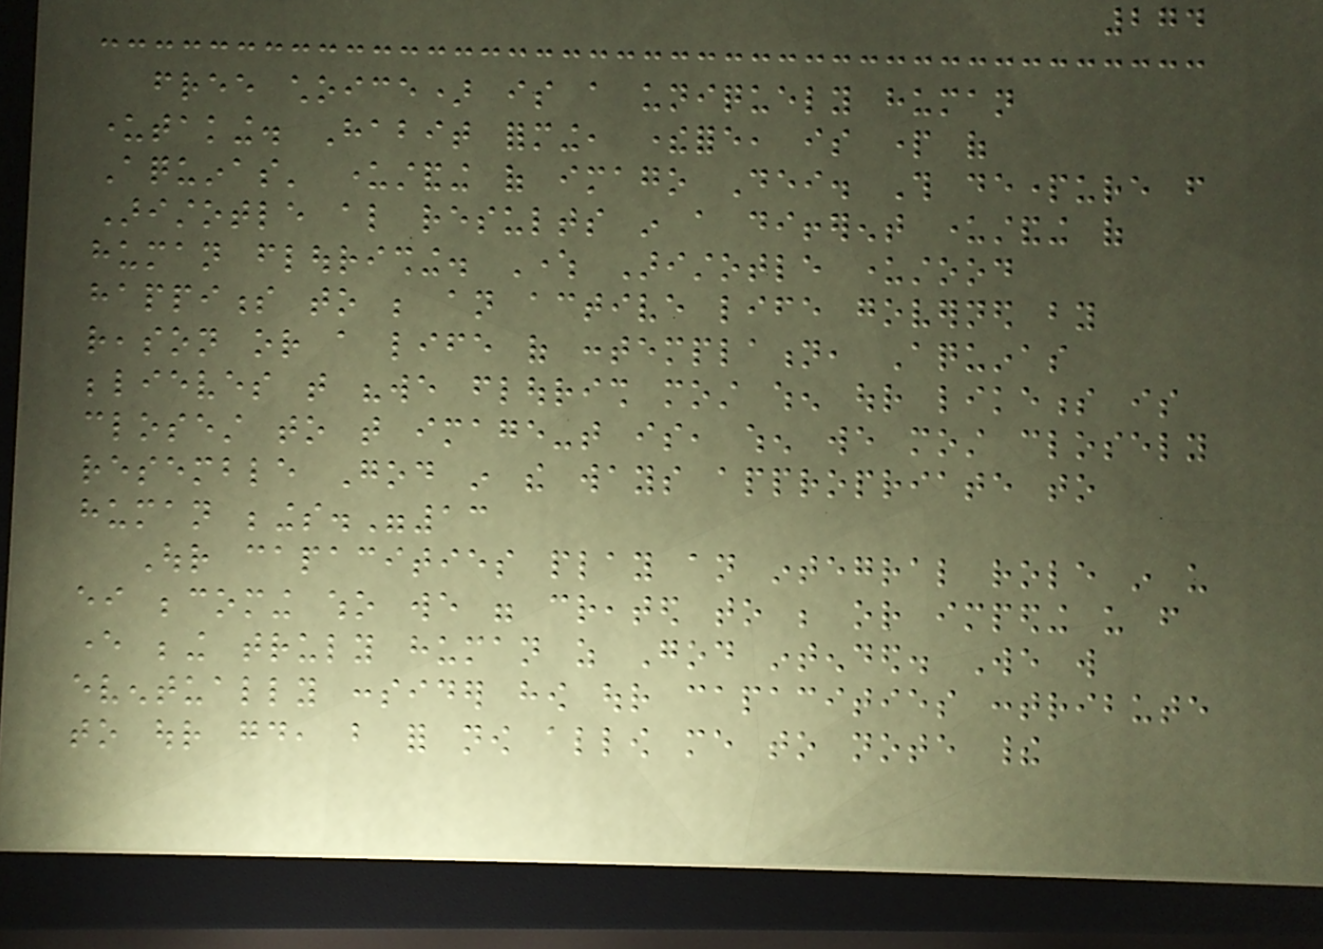274
free choice) is a uniquely human
undertaking. Habit forming, therefore, is part of
Aquinas' understanding of imago Dei. This departure from
Aristotle also results in a different understanding of
human flourishing. Where Aristotle understood
happiness to be an active life governed by
reason or a life of contemplation, Aquinas
believes that "we flourish most when our likeness is
closest to that image-that is, when we most closely
resemble God in the ways appropriate to
human beings."13
Our capacities play an integral role in us
either becoming who we were created to be or impeding us from
ever being truly human as God intended. We will
eventually consider how our capacities contribute
to our good, but for now allow me to note their
